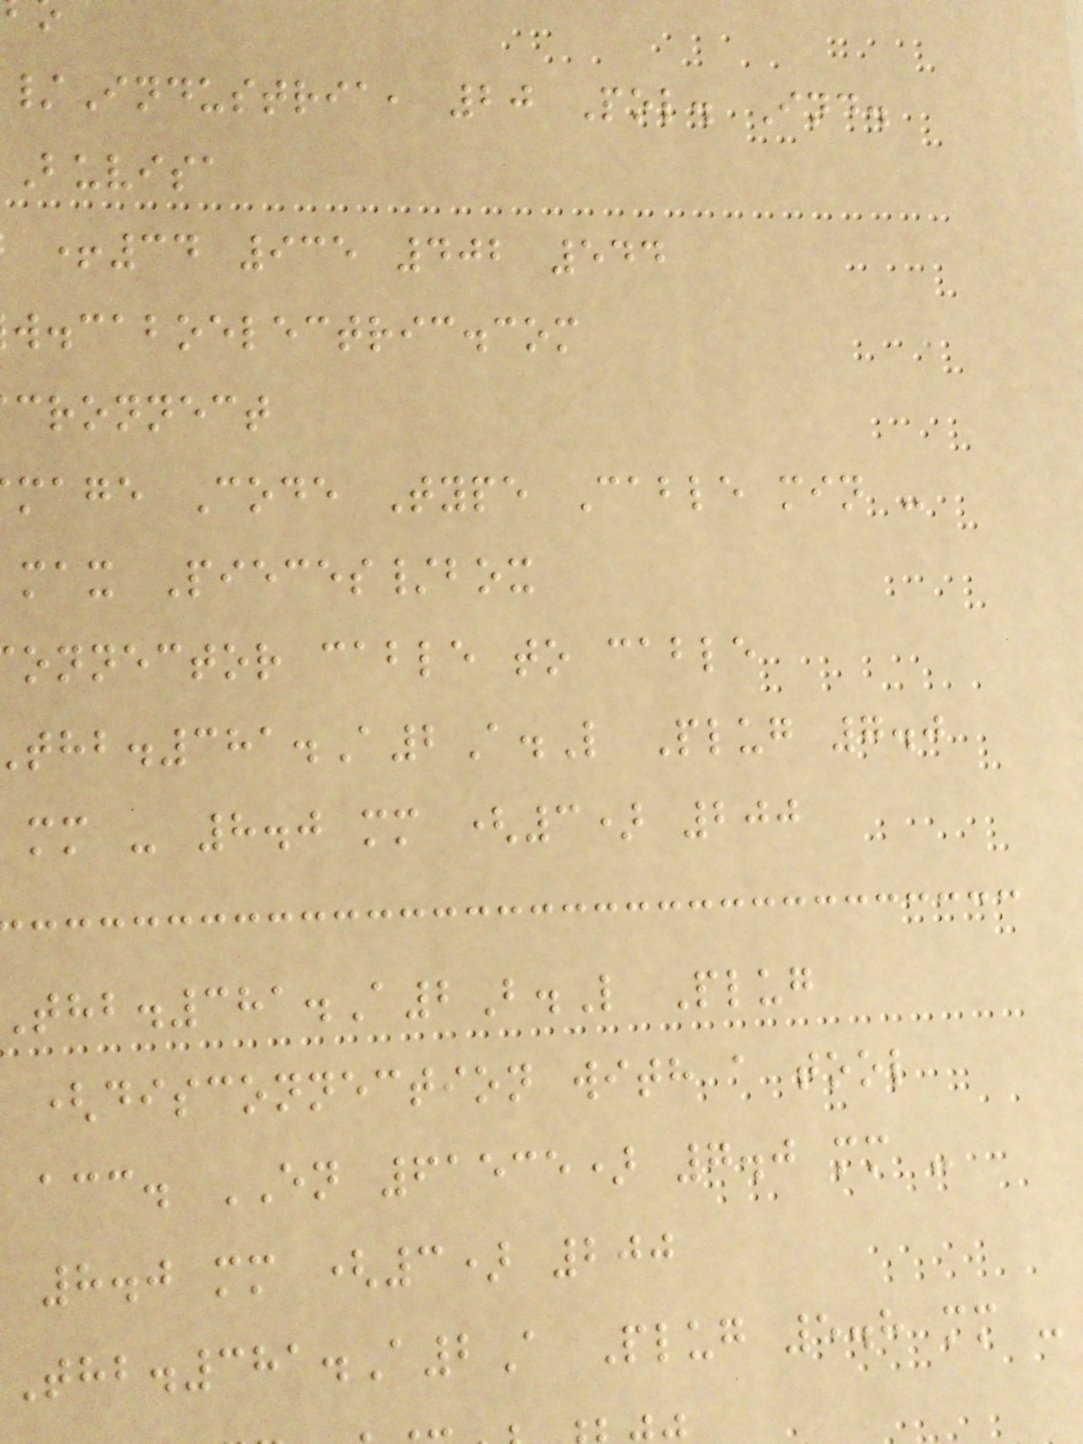/Industria, 20 Pol. Ind.
Buvisa
+34 935 402 544
w.caboelectric.com
cronnect
mage Code Type Cable min -
max Pieces/box
onnector cable to cable
381.A2A.L Plug 7.0
mm - 8.0 mm (3) 200
381.A2B.L Plug
(disconnection with a tool
acc. EN 61535) 7.0 mm -
8.0 mm (3) 200
381.A2A Plug 5.8 mm -
